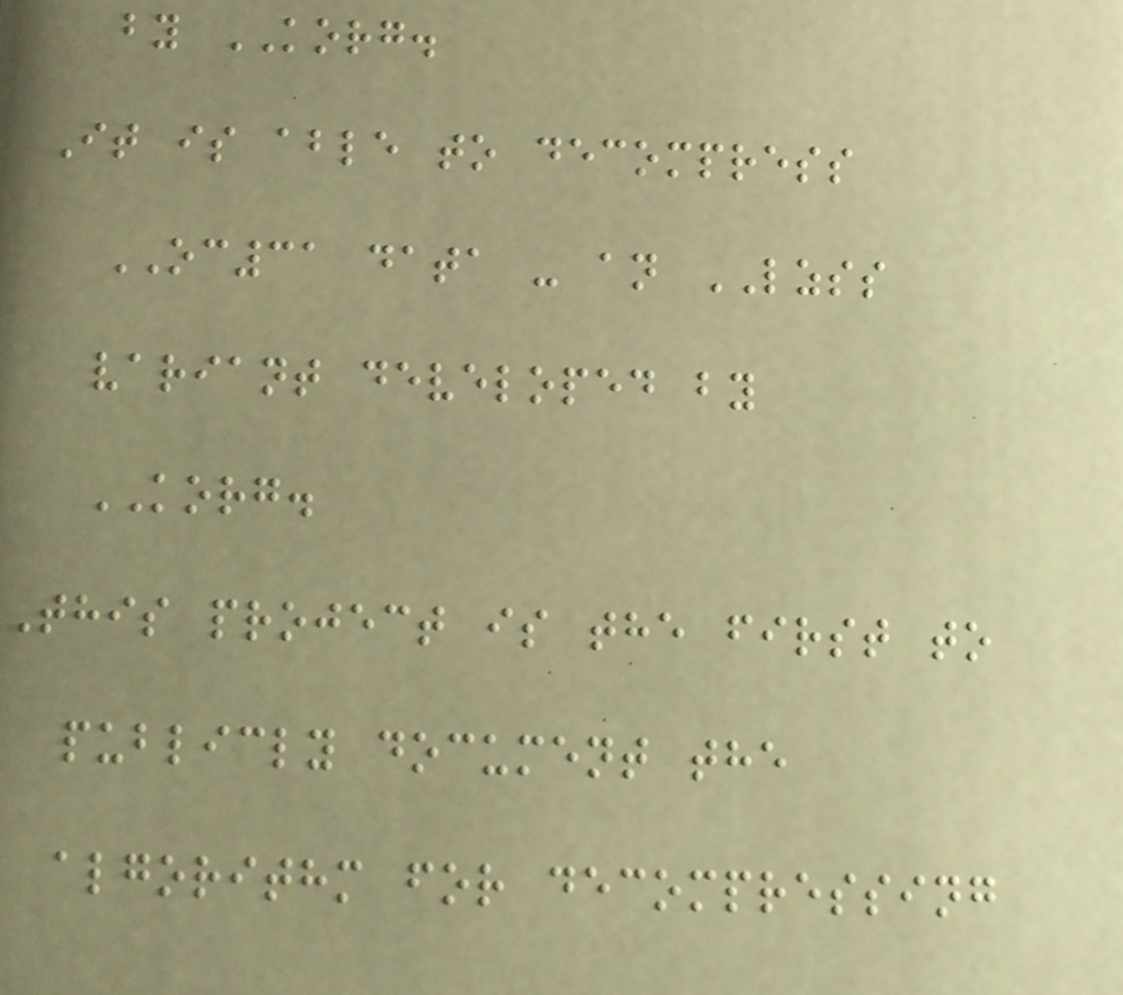by KORG.
It is able to decompress
OC31 data - an LZSS
variant developed by
KORG.
This project is the first to
publicly document the
algorithm for decompressing
